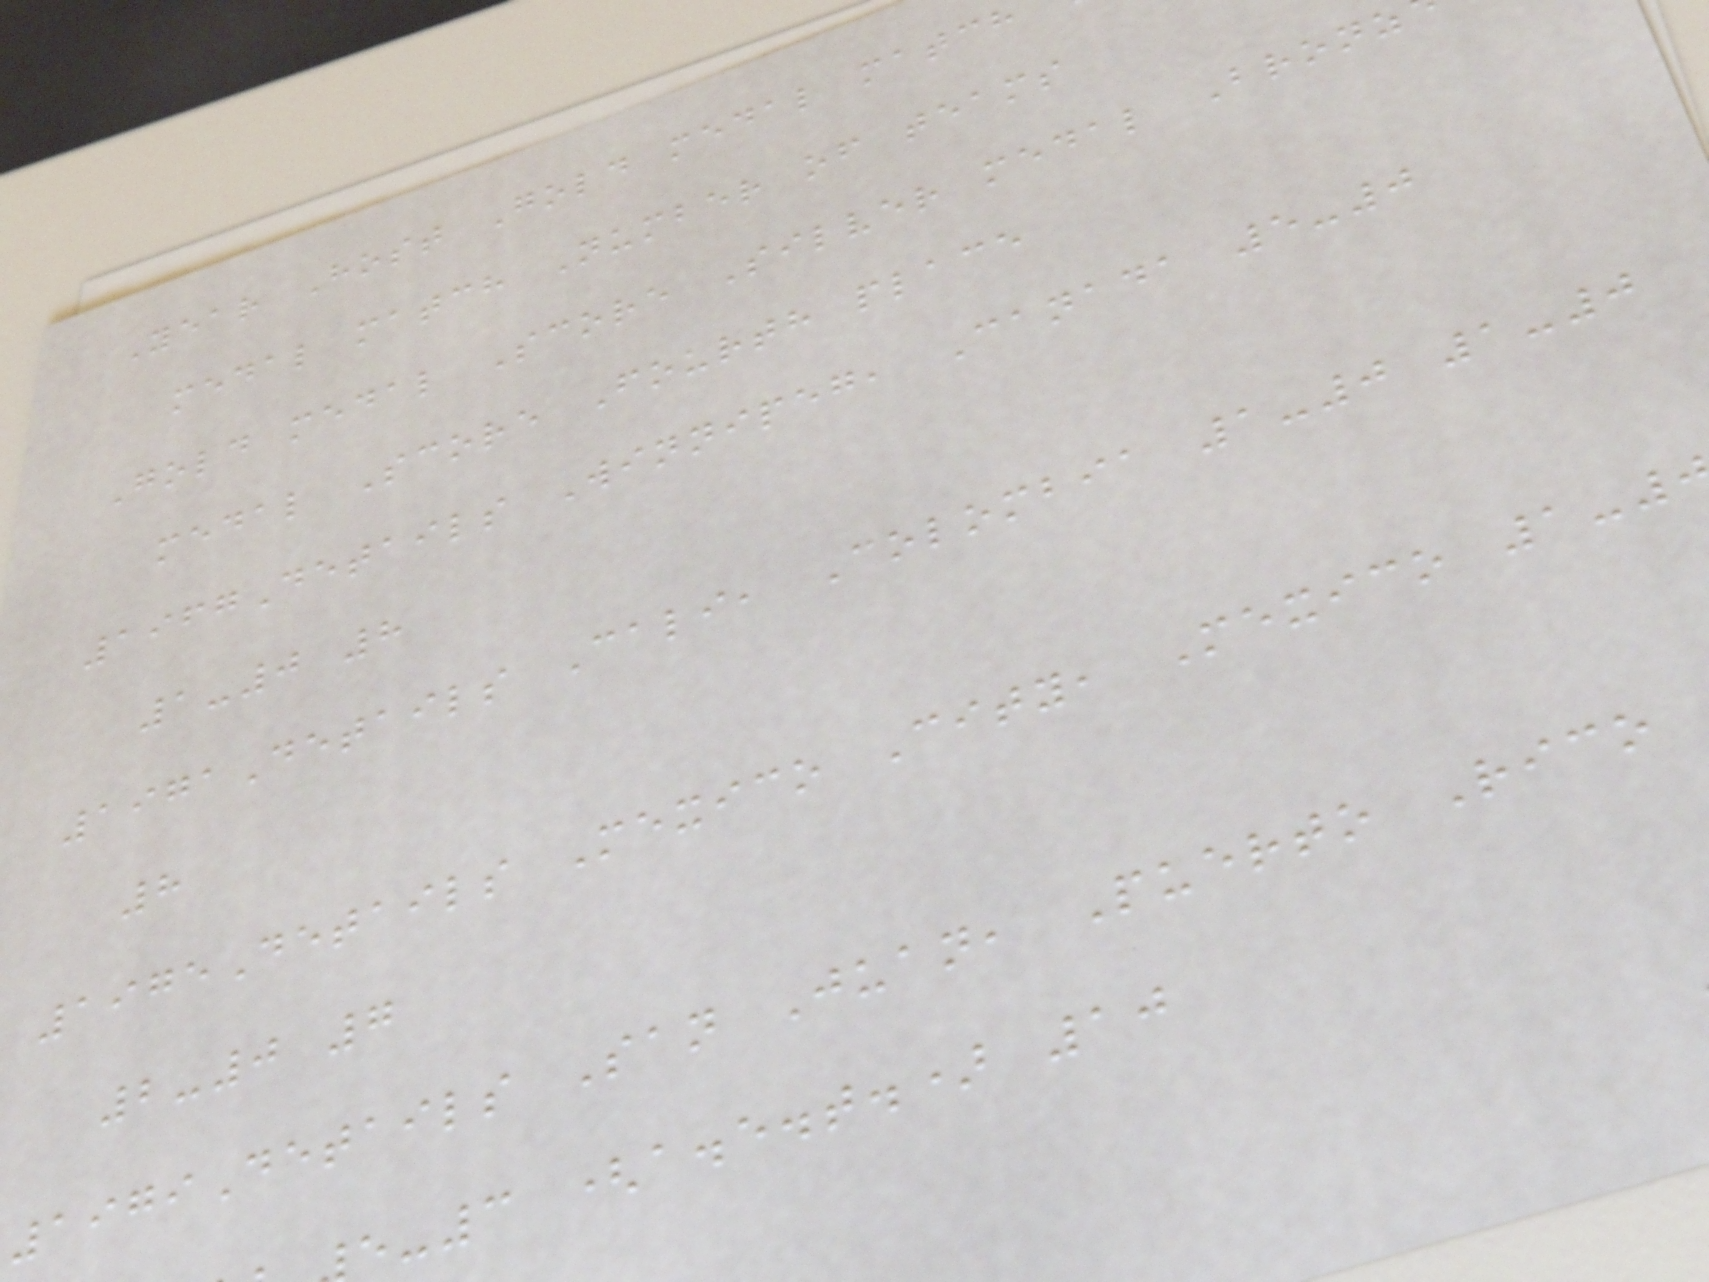Year Host Gold medal match
medal match Number of teams
Gold medal Score Silver medal Bronz
medal Score Fourth place
1967Details Winnipeg, Canada 5-0
1-0 8
1971Details Cali, Colombia 1-0 1-0
8
1975Details Mexico City, Mexico 1-
2-0 7
1979Details San Juan, Puerto Rico
-3 (a.e.t.) 10
